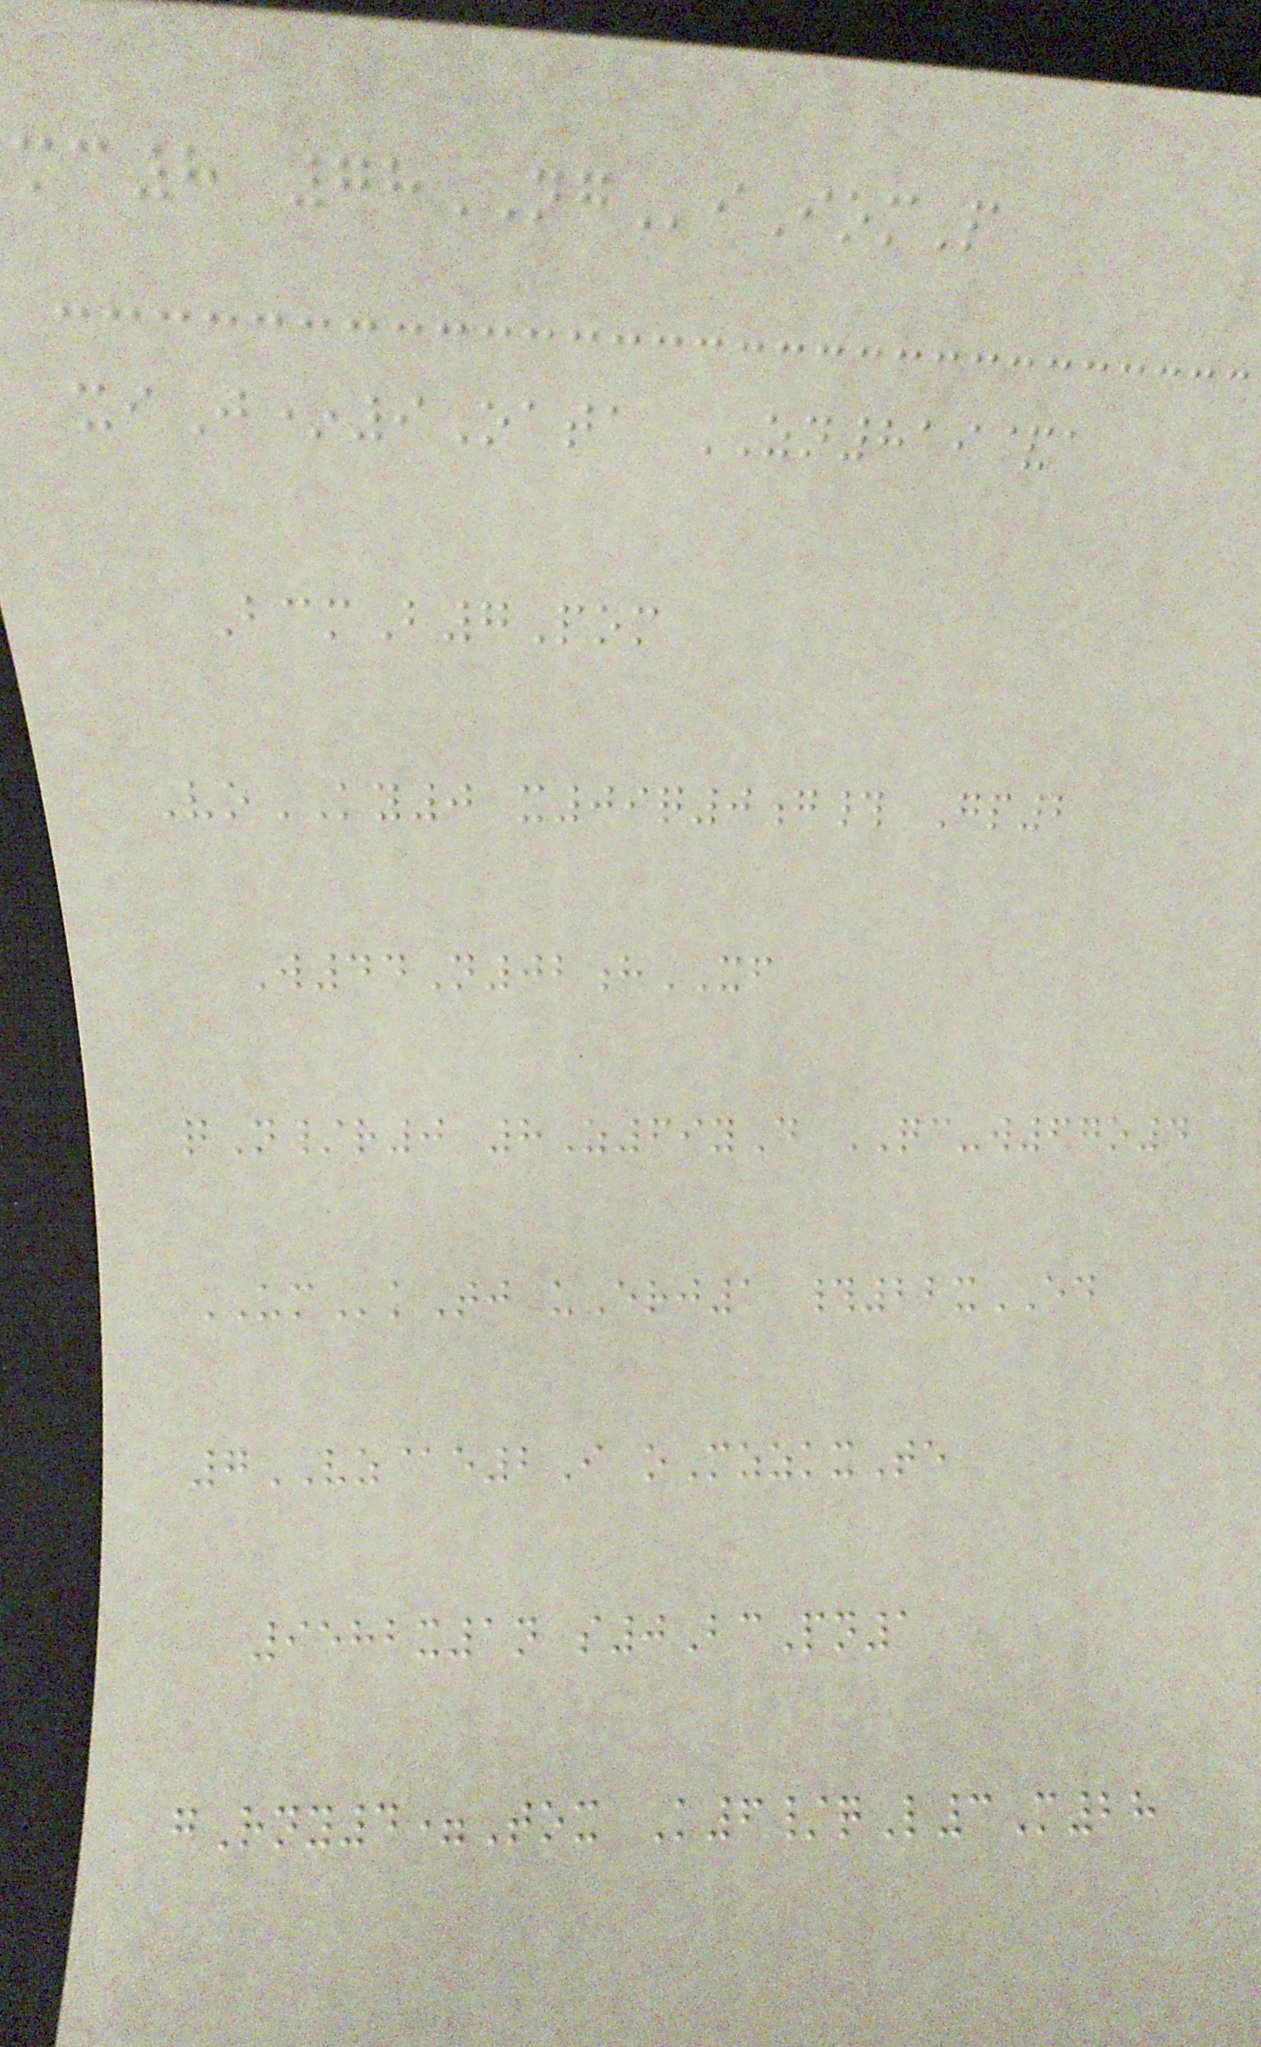mc8 78NGiIomP
xiJ*9Oata ZN819&a
BcmB7Pom
VoKY0 x09q0g# Gp2
W44N02hXF
qN/r0 8Z69yD QC-w67o4
UMkTj uErj1 #22xED
7VZ@e2I oMzzkxTe
9582x1n s0BcPn1
gRny4=Tox K6/qL3M28
